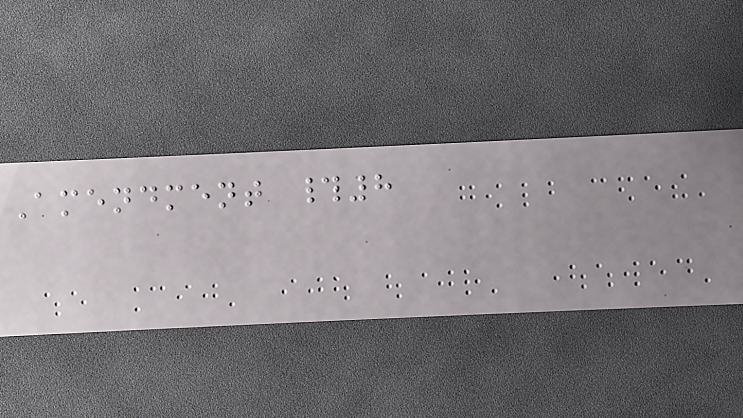Amendment #8
